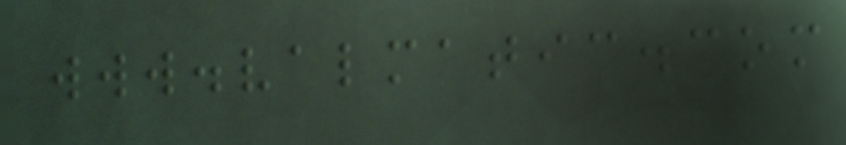www.valmatic.com
